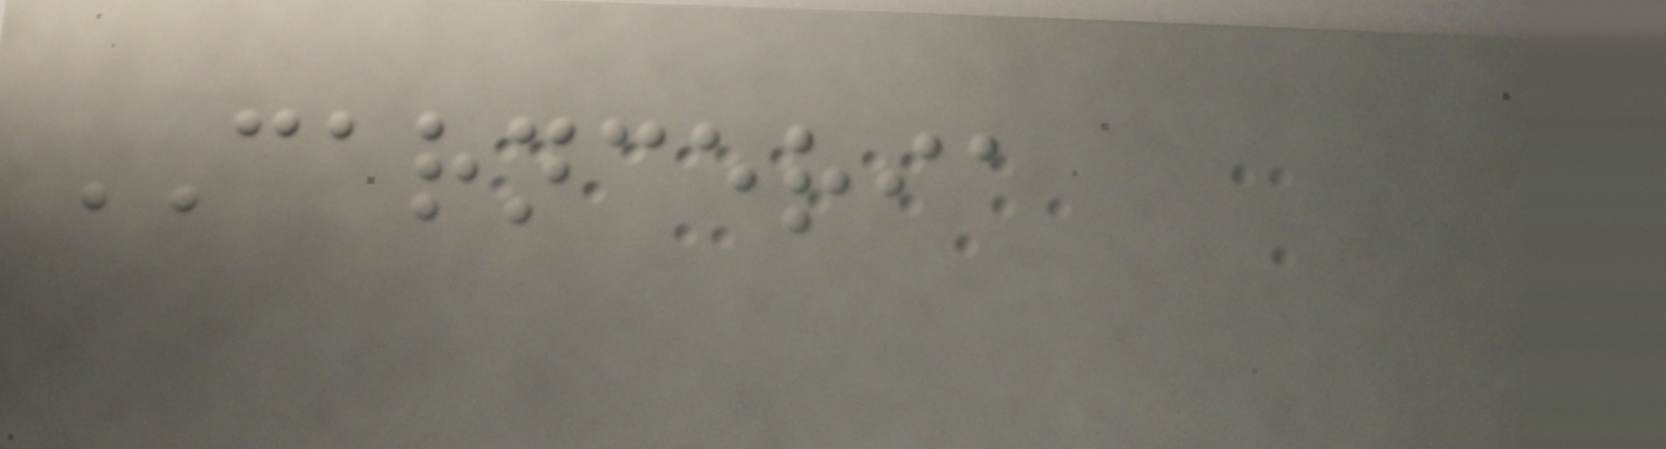CARNCERIA
